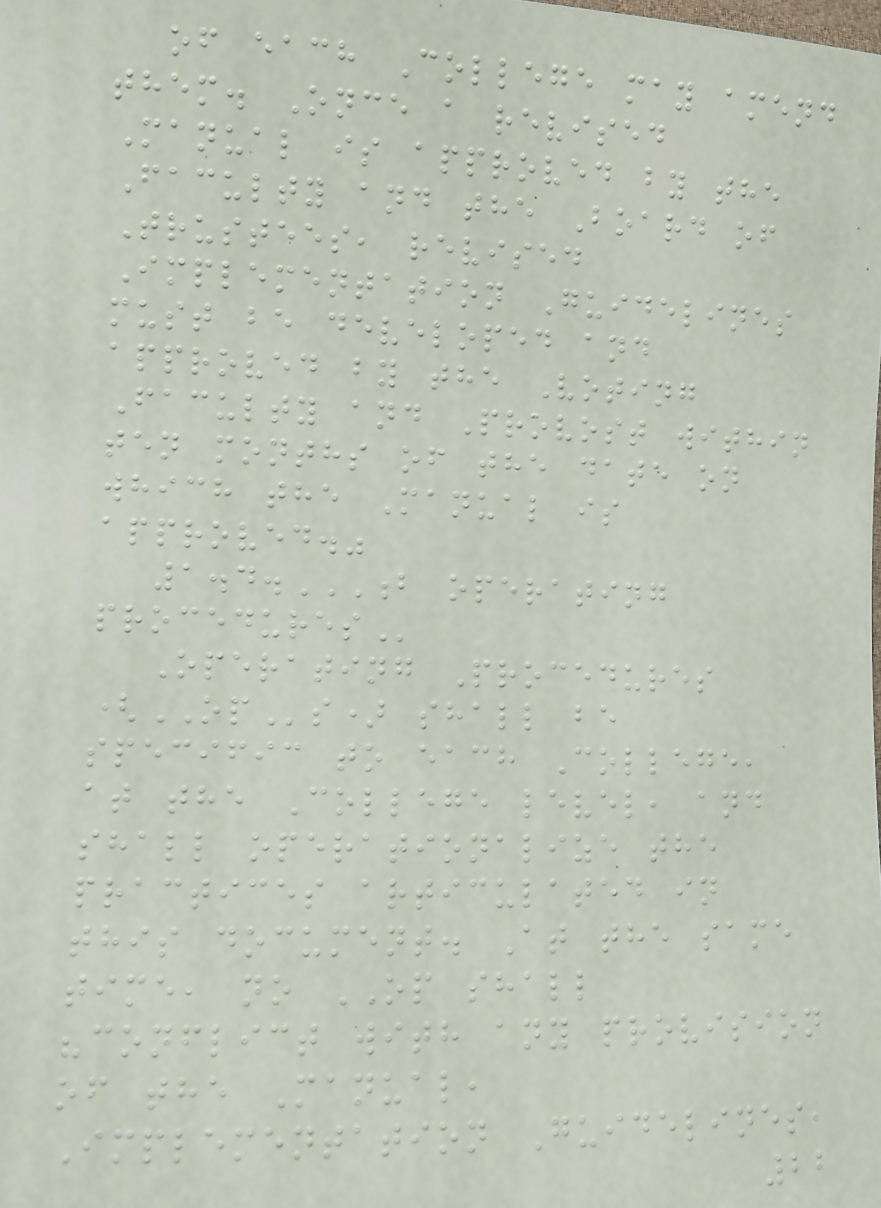of each College may amend
them. Once a revised
Manual is approved by the
Faculty and the Board of
Trustees, revised
Implementation Guidelines
must be developed and
approved by the Voting
Faculty and Provost within
ten months of the date on
which the Manual is
approved."
1.4.B OPERATING
PROCEDURES
Operating Procedures
(OPs) shall be
specific to each College,
at the College level, and
shall operationalize the
practices articulated in
this document. At the same
time, no OP shall
"conflict with any provision
of the Manual,
Implementation Guidelines,
22
